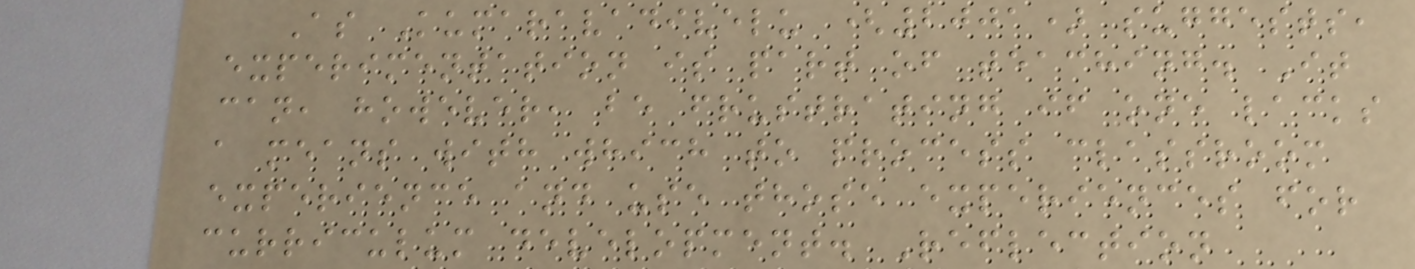As Kumaravadivelu (2001) suggests,
experimentation is part of teaching. It
can, however, be frustrating if one lacks
a means with which to process classroom
experience and use those experiences for
curriculum development. Reflection
